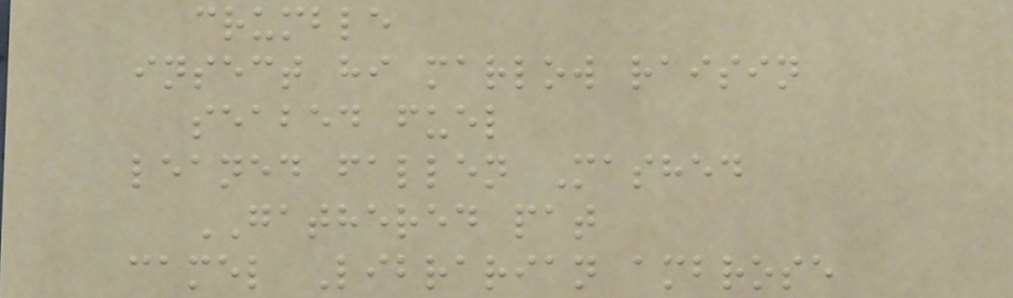crumble
insect hi marlow raisin
seabed fuel
leaned fallen Mashed
GATHERED pat
camel Librarian ambrose
